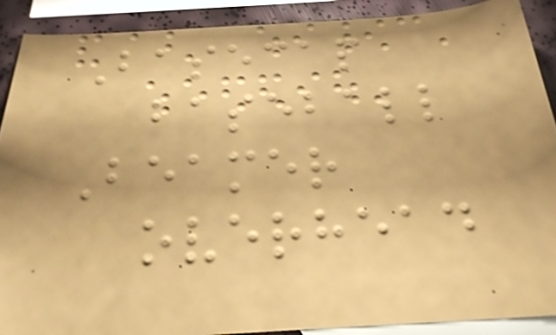Basecap
baseball
Beamer
overhead
